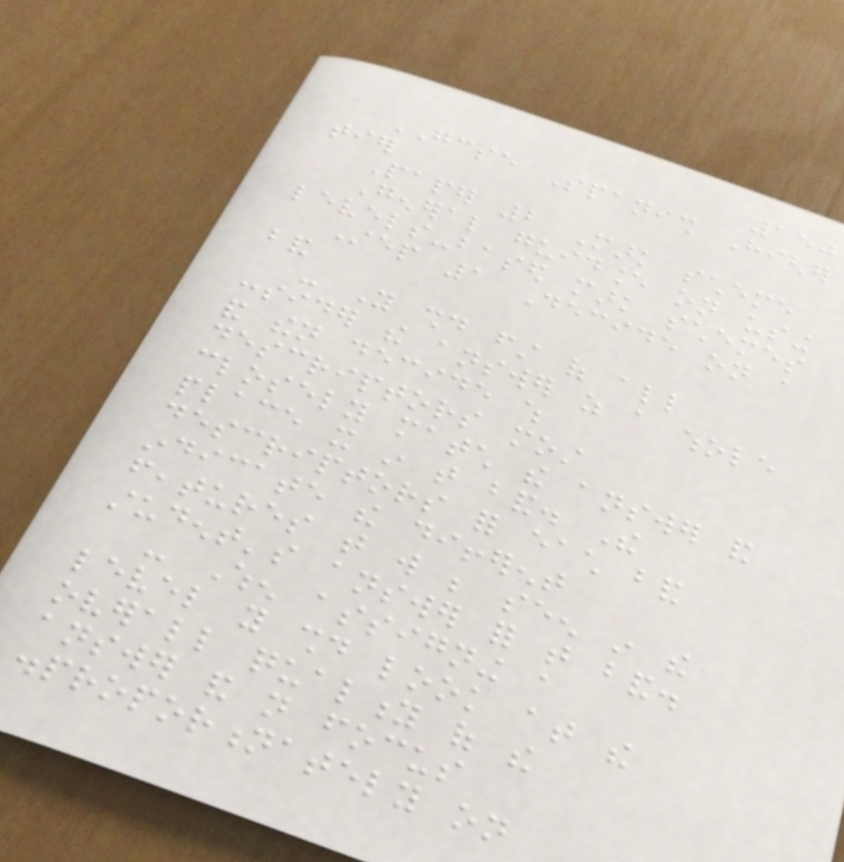150
GCSE Spanish Higher
tier
Paper 2 Mark scheme
General guidance on using
levels-based mark schemes
Step 1 Decide on a
band
- You should first of all
consider the answer as a whole
and then decide which
descriptors most
closely match the answer and
place it in that band. The
descriptors for each band
indicate the different
features that will be seen in the
student's answer for that band.
- When assigning a
level you should look at the
overall quality of the
answer and not focus
disproportionately on
